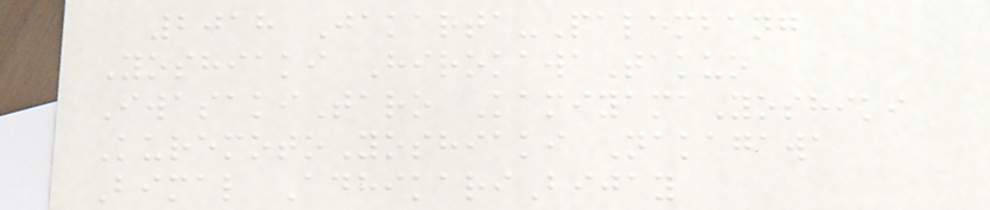2018 Jakarta-Palembang
Yoshiaki HirokawaTakuo
IwasakiTaro KamiyamaYoshiki
KuremotoYoshiaki Nakagawa
Bimal AdhikariBijay
